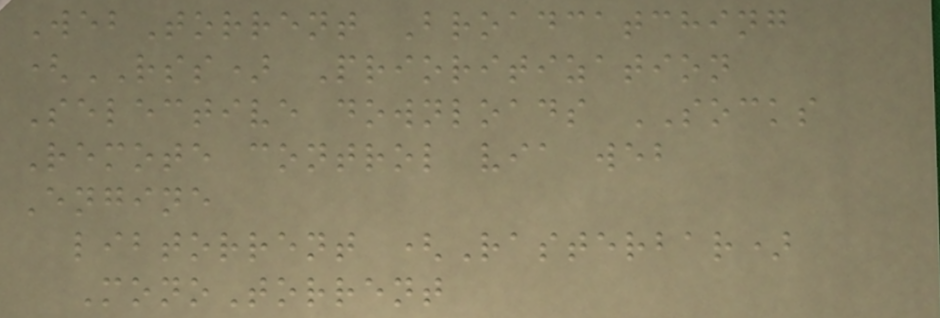WebTorrent Broadcatching
(RSS) Prioritization
Selective downloads SOCKS
Remote control via web
Engine
libtorrent (Rasterbar)
MonoTorrent
